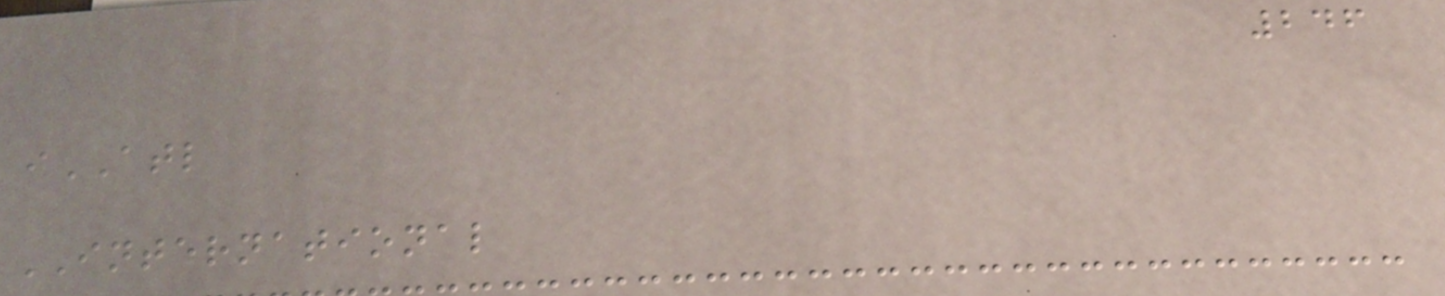246
iATL
INTERNATIONAL
